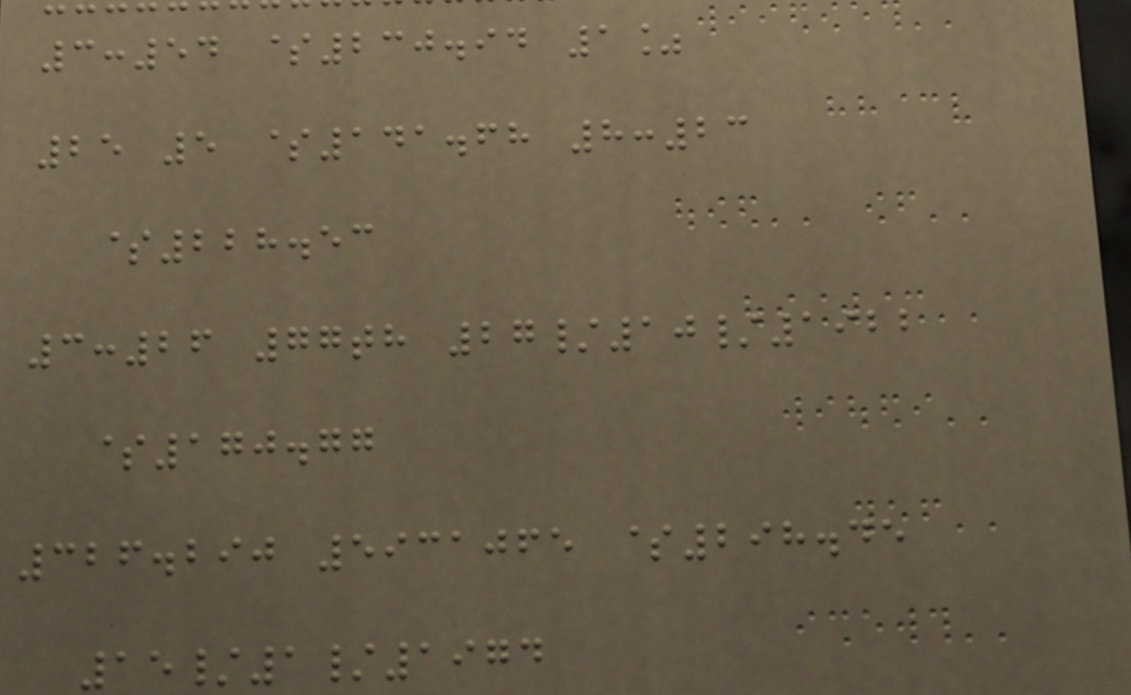3:54 $230.94 1%
25 5 $141.68 8:23
$228.53
3:26 77th 27/10/1922
$170.77
326.290 5931065 $298.45
15/1/1974
